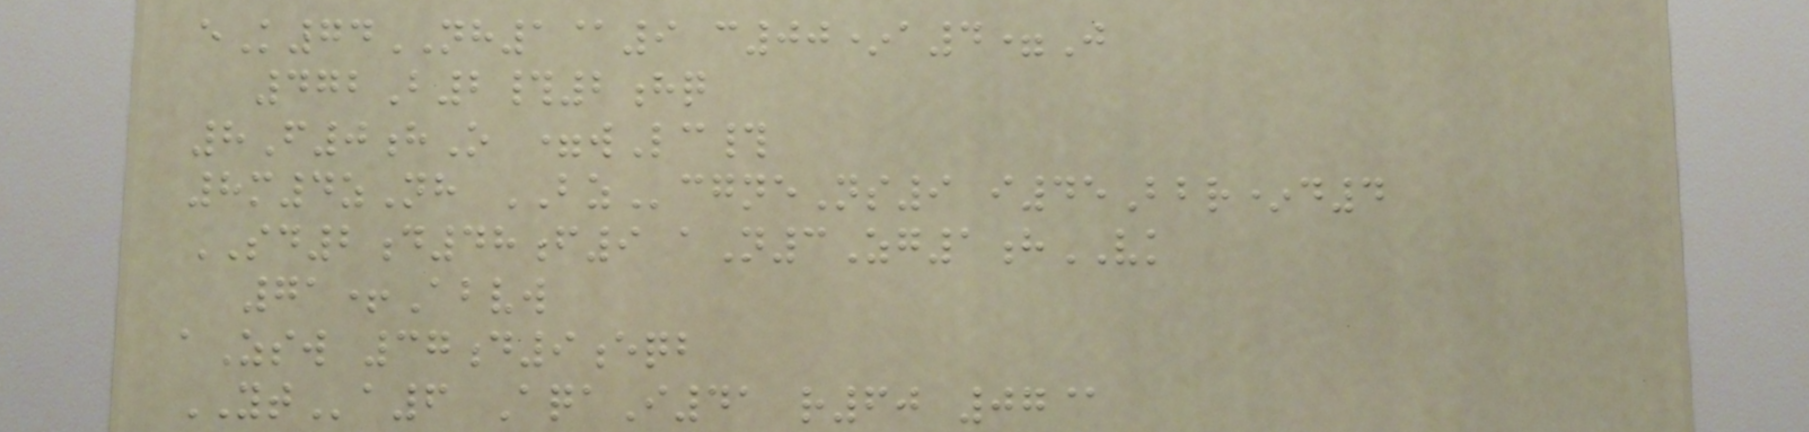eK74NH1@9 c00*a4=J
472B2#2hq
8F0hO =wLc#
8m4zNh BZcgneNs9 i45Bbr*d4
SD2d48f9 aN3Zg1hVK
71+Abvw
aZsw 37d9eqb
YTa6 AqaI41 r60 07@
